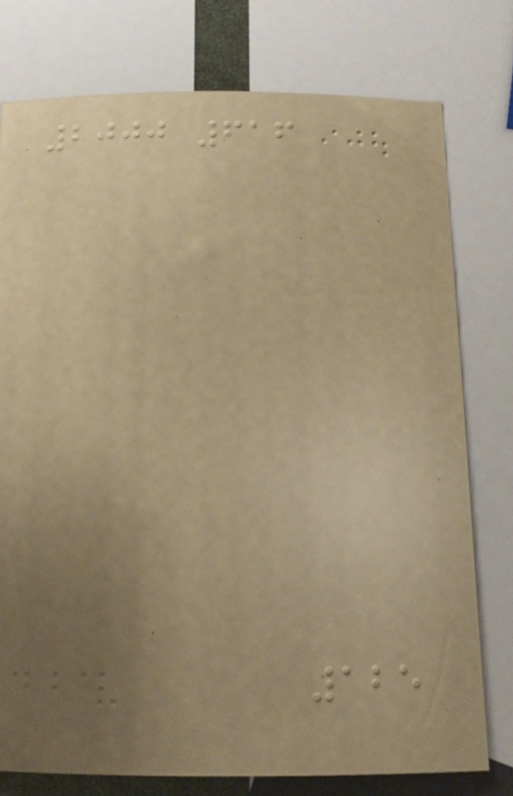2000 616
125
